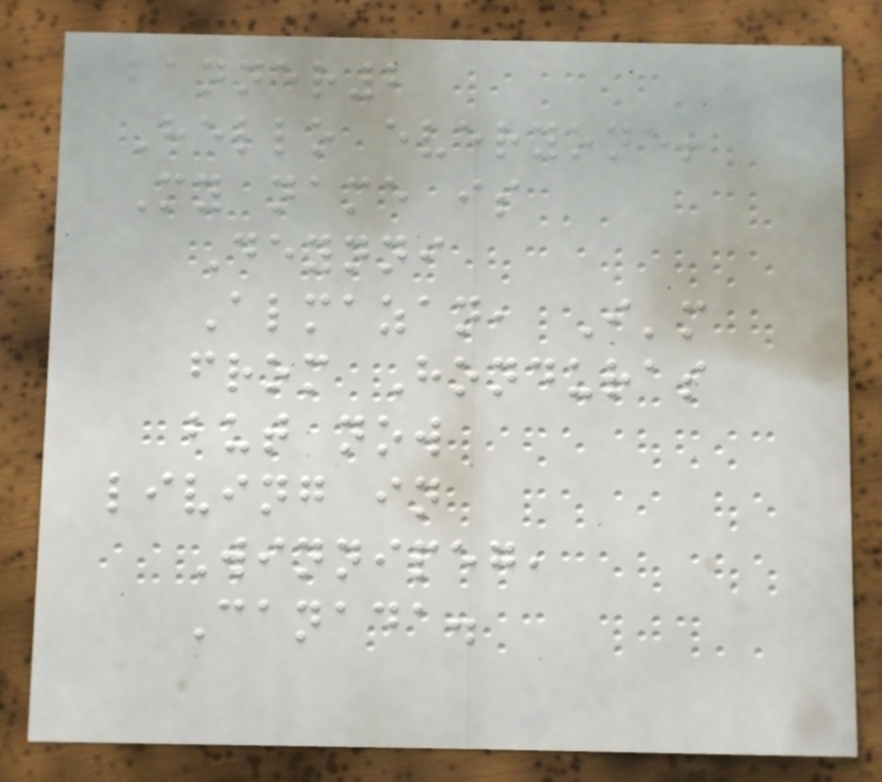banner2
Hello everyone!
My name is
Deynni
Almazan, I'm
from Honduras
but now
living in
Winnipeg,
Canada.
